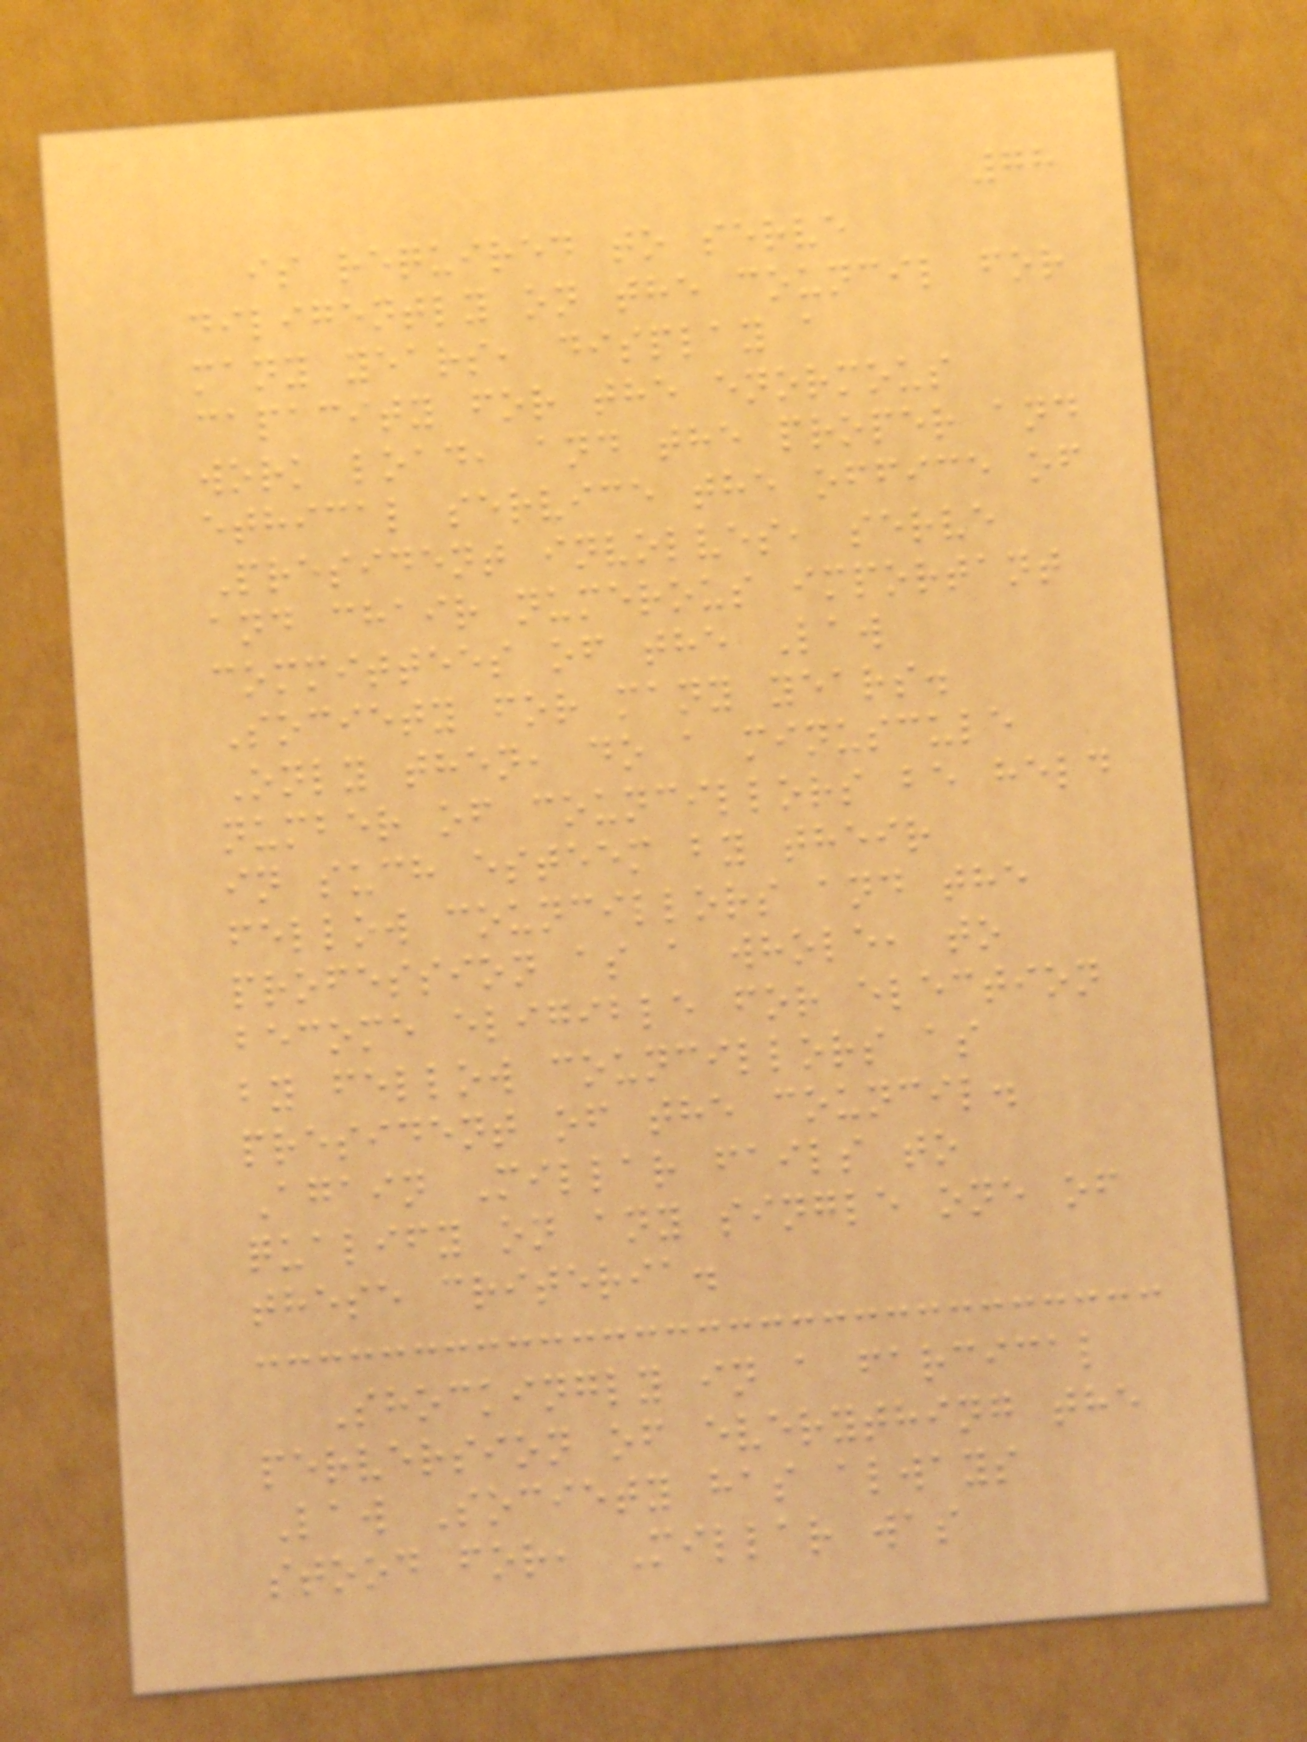78
is required to serve
diligently on the council for
many years, display a
capacity for the enormous
work load, and the proper and
ethical service the office of
President involves, serve
and chair numerous important
committees of the Law
Society for many years.
Only then, do a minuscule
number of councillors be held
in such esteem by their
fellow councillors and the
profession as a whole, to
become eligible for election
by fellow councillors as
president of the council.
Again Millar fails to
qualify on any single one of
these criteria.
Shockingly in a farcical
perversion of everything the
Law Society has always
stood for, Millar was
